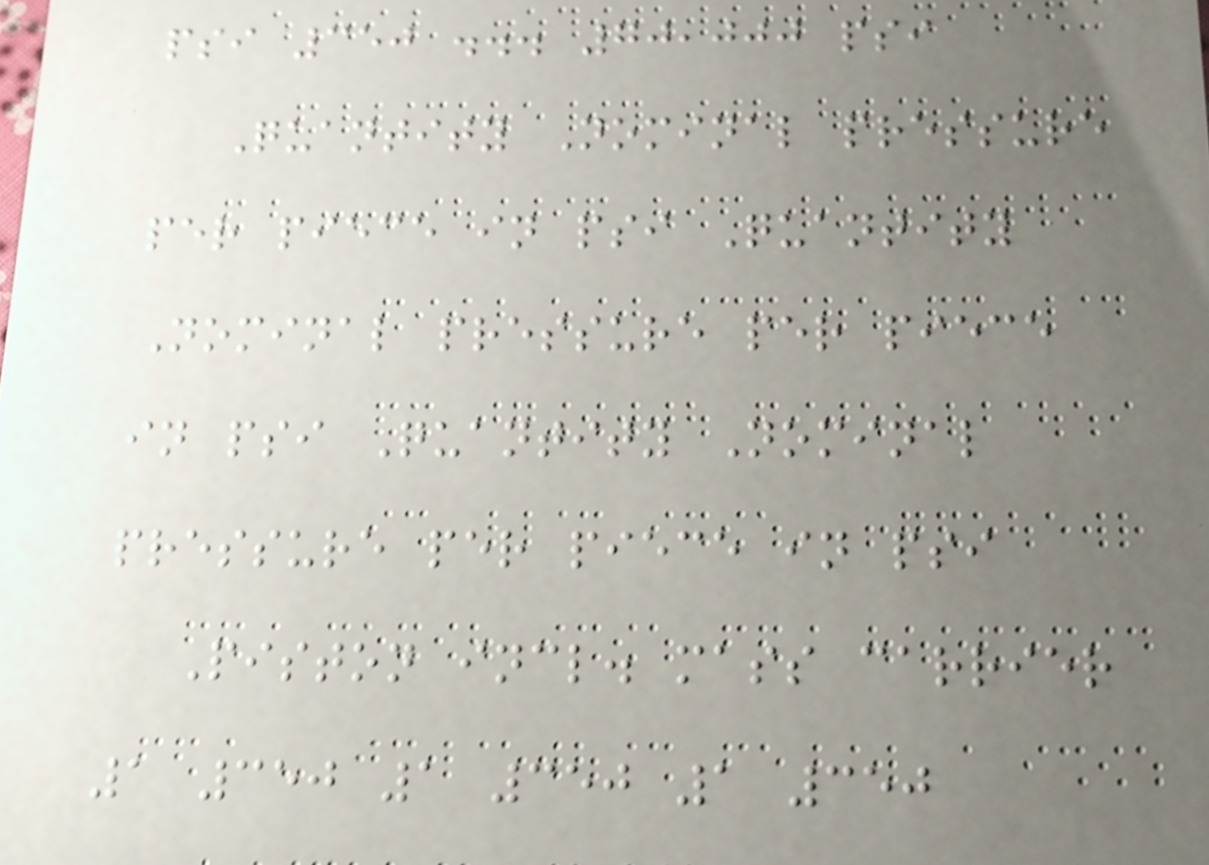psi 350 ... 70,000 psi
Quantity Nominal pressure
per piece in psi Quantity
Nominal pressure per piece
in psi Quantity Nominal
pressure per piece in psi
Piston incl. mass carrier
1 350 1 350 1 350
